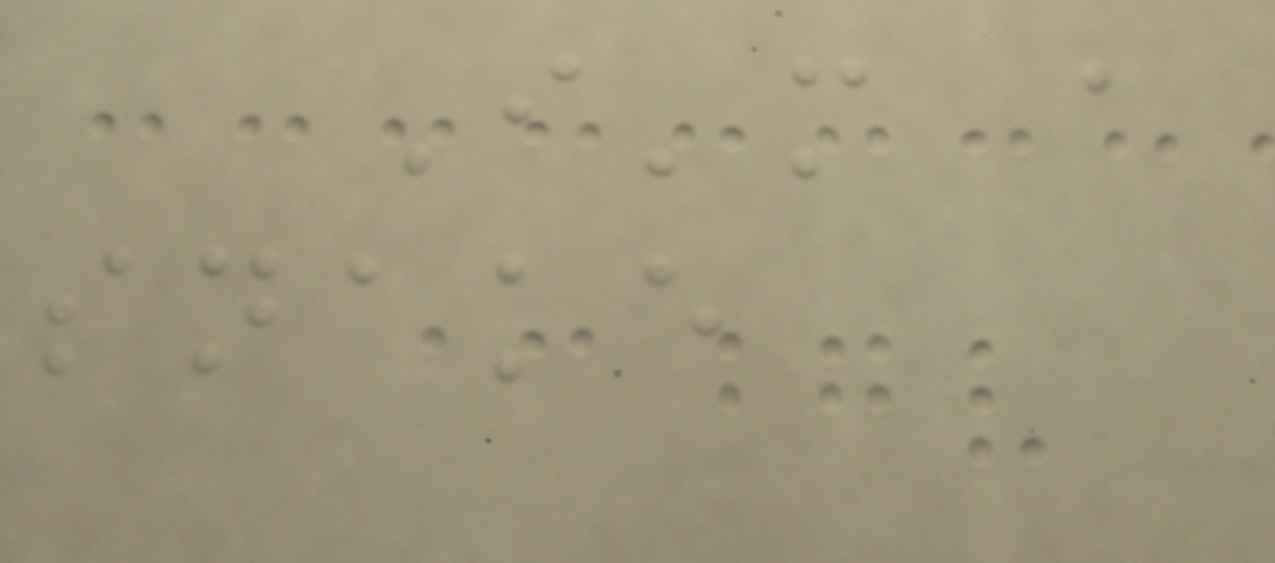I'm a
snake
